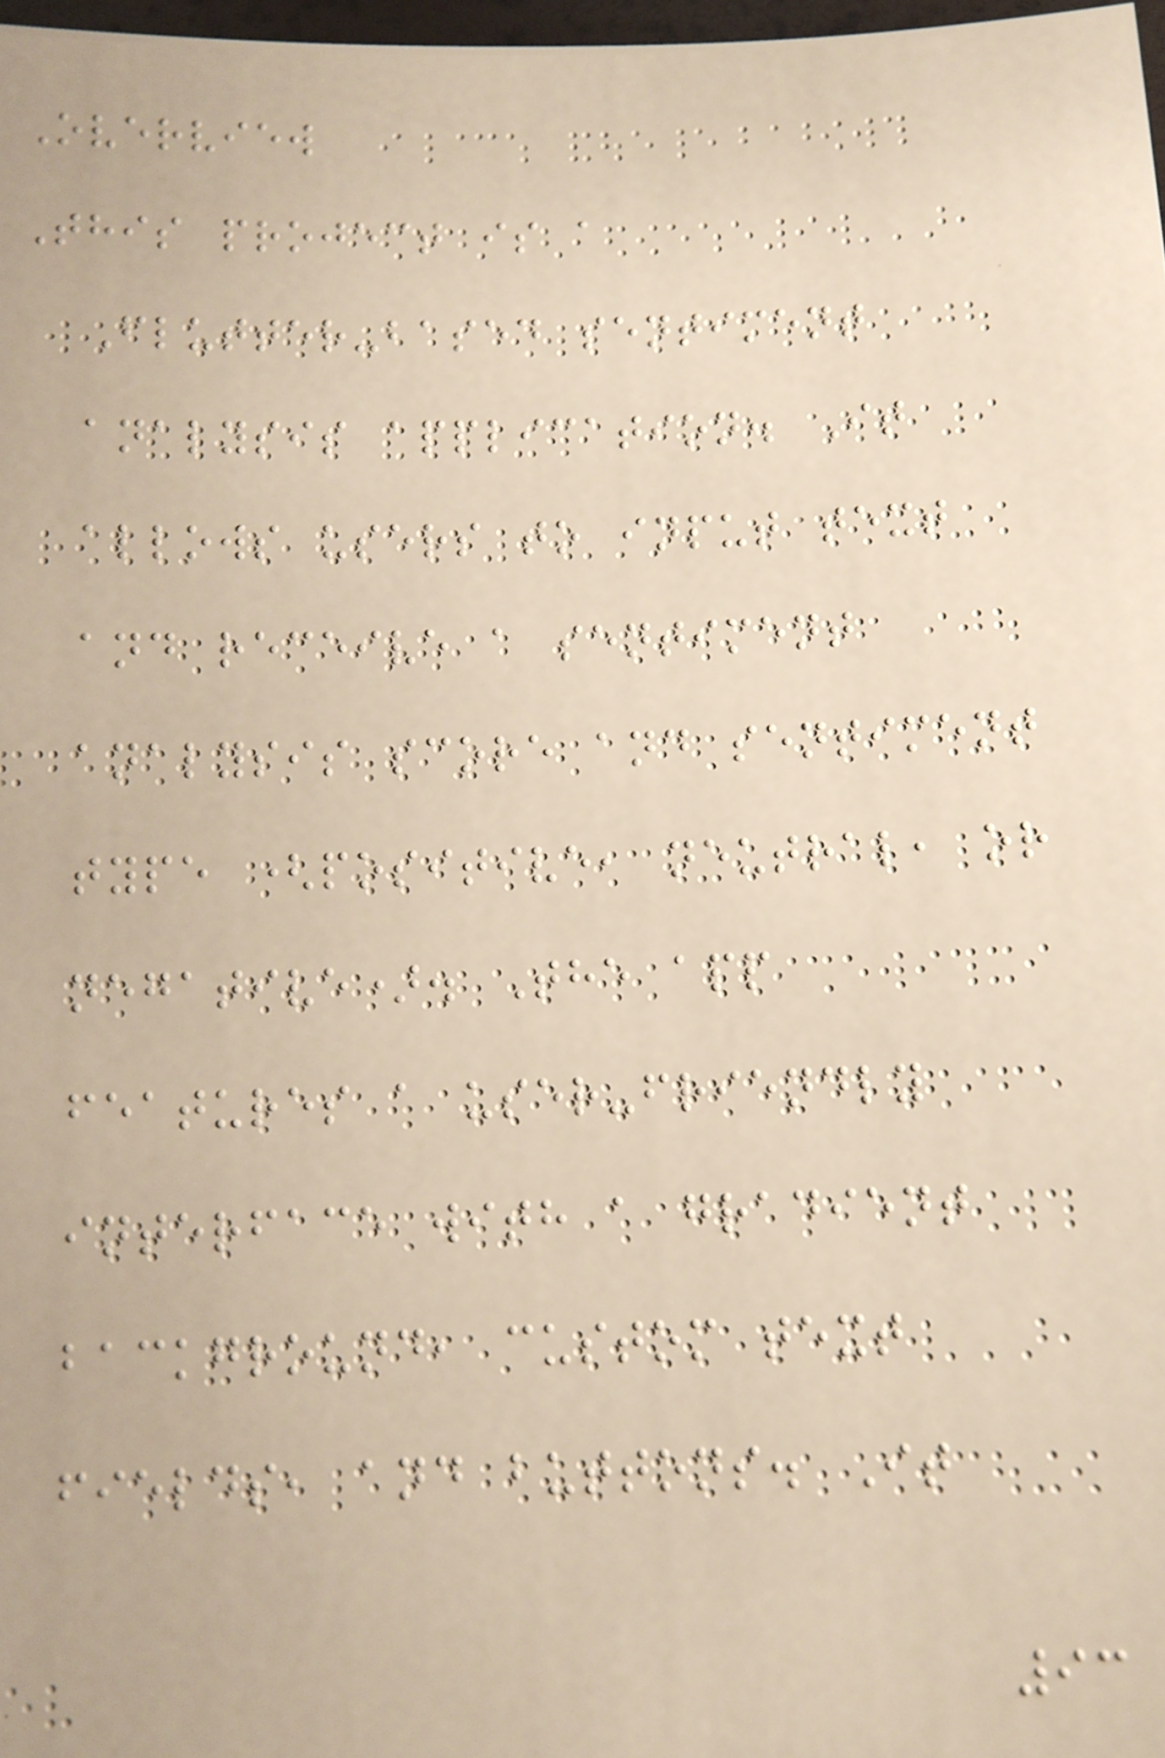Overview
This project is a
Flutter-based sentiment
analysis application. It
allows users to input text
and receive a sentiment
analysis score and sentiment
type (positive, neutral, or
negative). The app
features a user-friendly
interface with a gradient
background, custom text
fields, and buttons. It
93
